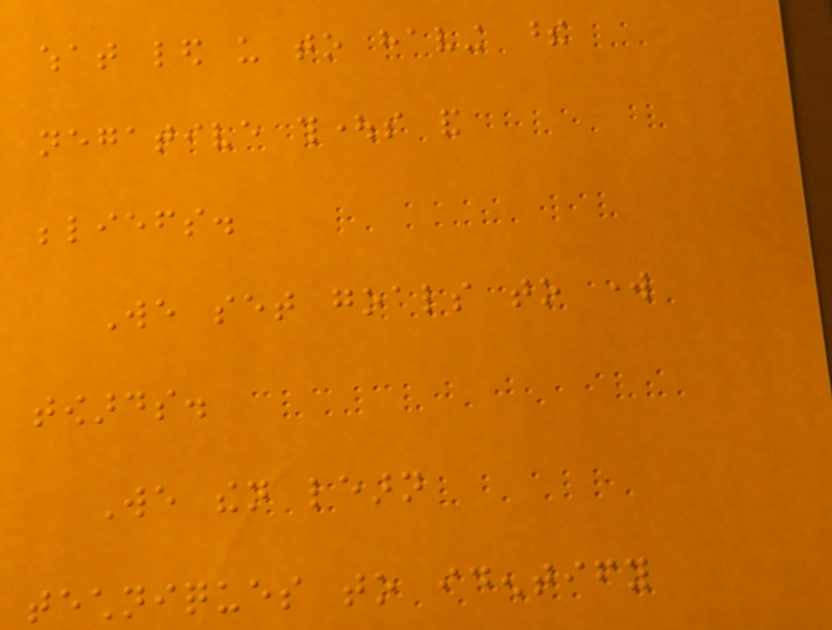what led us to having these
negative thoughts and
beliefs.
We set goals to work
towards.
We then learn
techniques to identify
